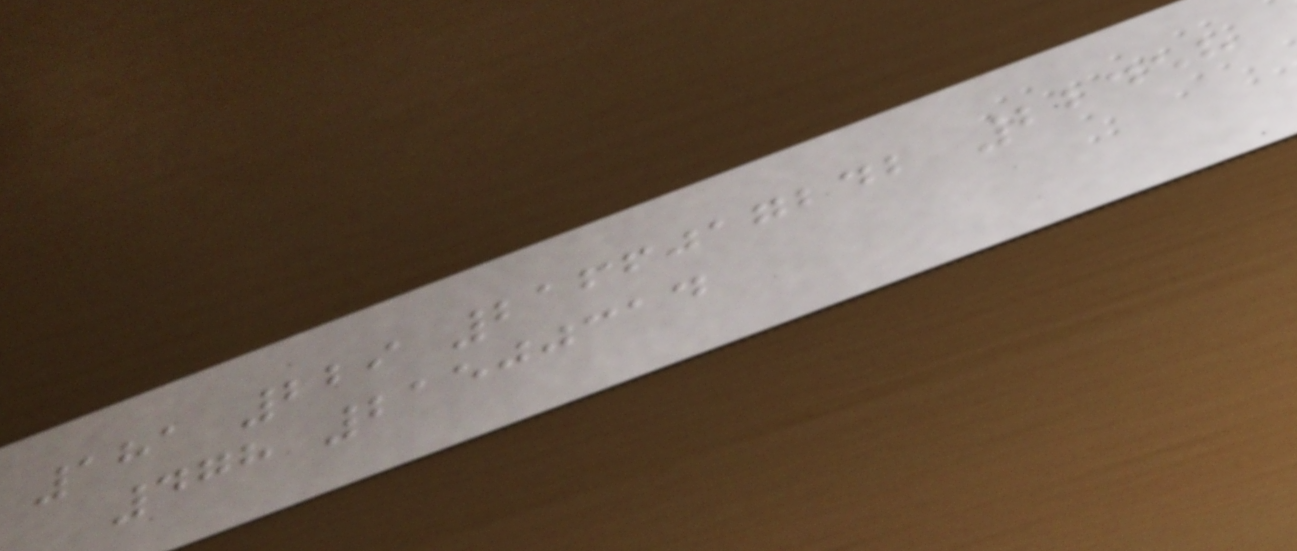181 229 2166017242 22458
478 21500314
